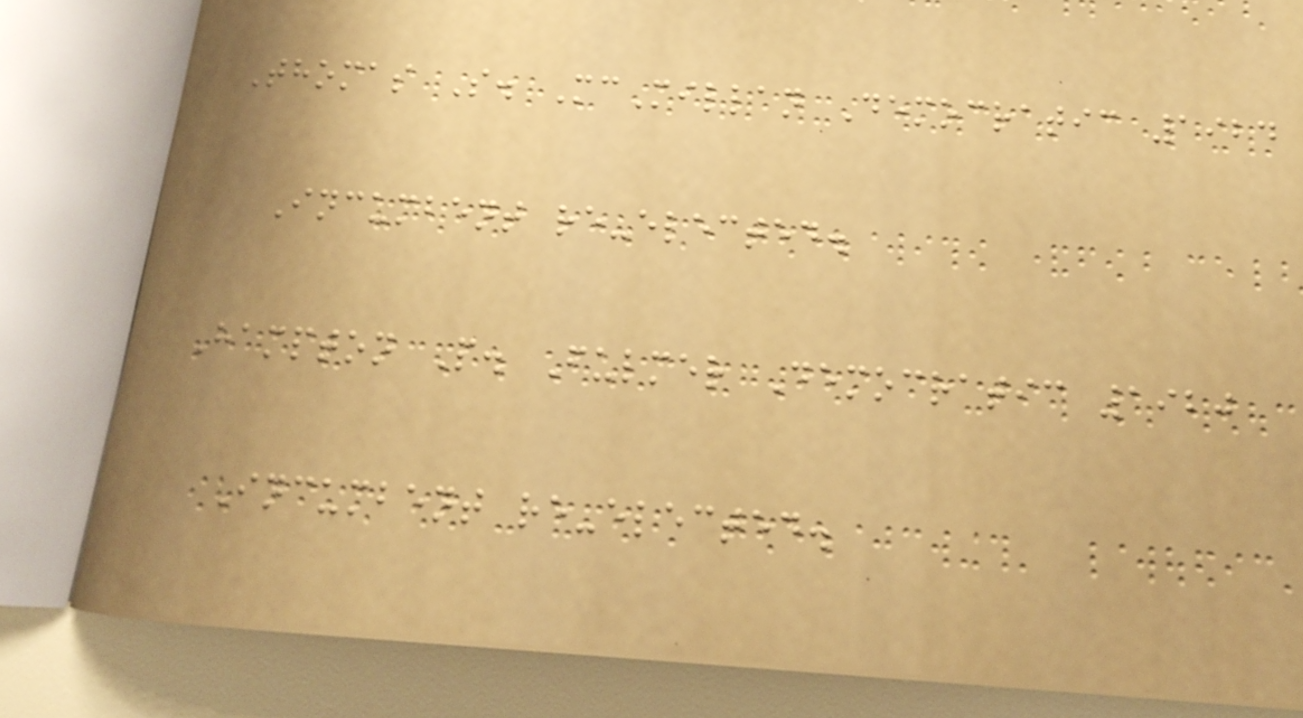Thomas S. McMillan Democratic 1924
Incumbent re-elected.
Hampton P. Fulmer Democratic 1920
Incumbent re-elected.
